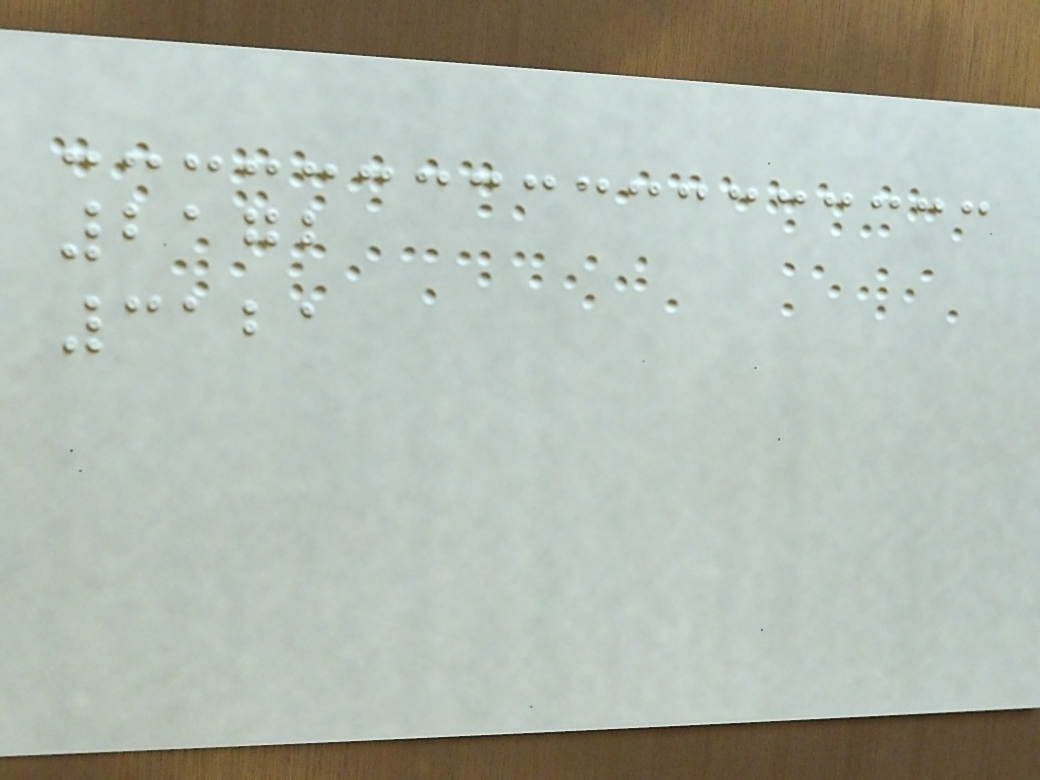2172
3121
